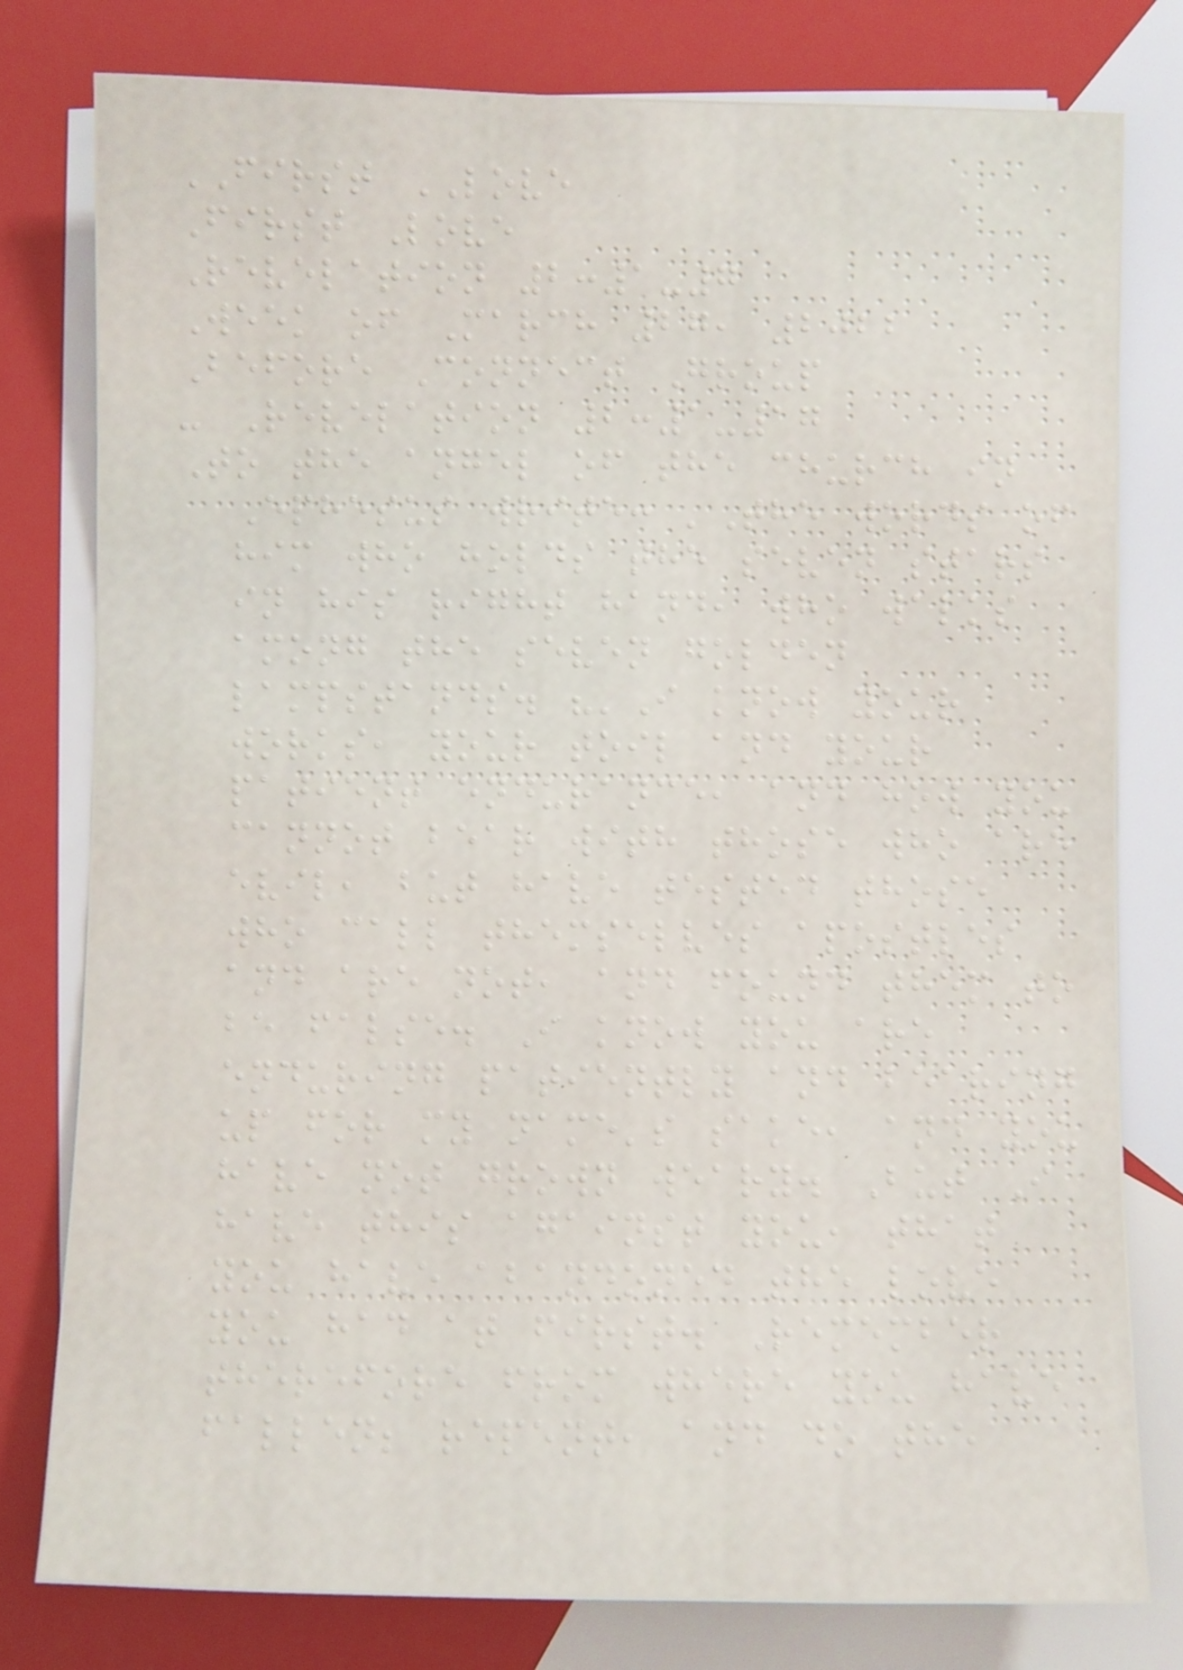FIRST LOVE
First Love
Revelation 2:1-7
Week of March 27, 2022
Before Connect Group
- Revelation 2:1-17
To the angel of the church in
Ephesus write: 'The words of
him who holds the seven stars
in his right hand, who walks
among the seven golden
lampstands. "'I know your
works, your toil and your
patient endurance, and how you
cannot bear with those who are
evil, but have tested those
who call themselves apostles
and are not, and found them to
be false. I know you are
enduring patiently and bearing
up for my name's sake, and you
have not grown weary. But I
have this against you, that
you have abandoned the love
you had at first. Remember
therefore from where you have
fallen; repent, and do the
